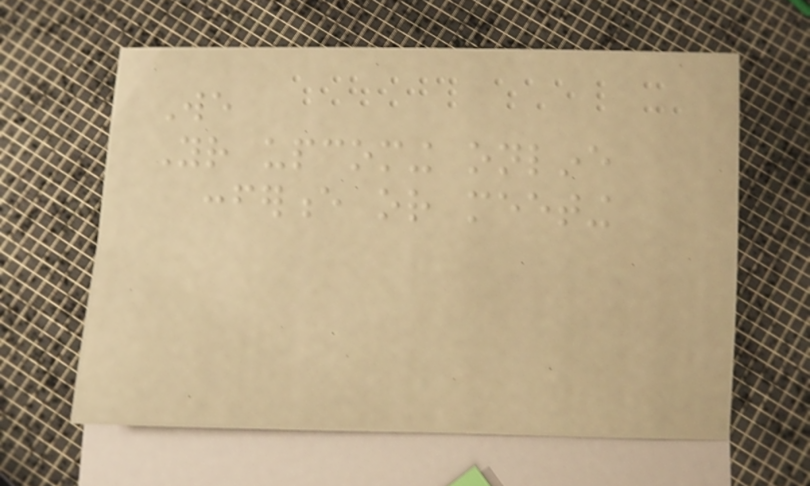We
Your upcoming online
conference or meeting
